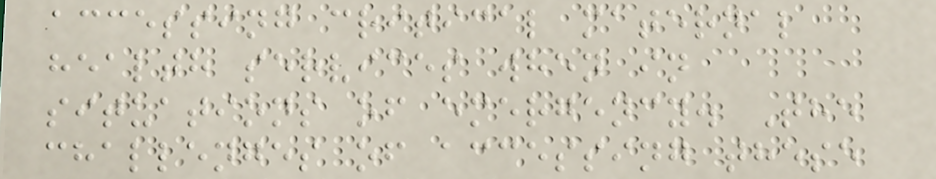accessing critical maternal
health services when in
situations of emergency. The
challenges of accessing these
